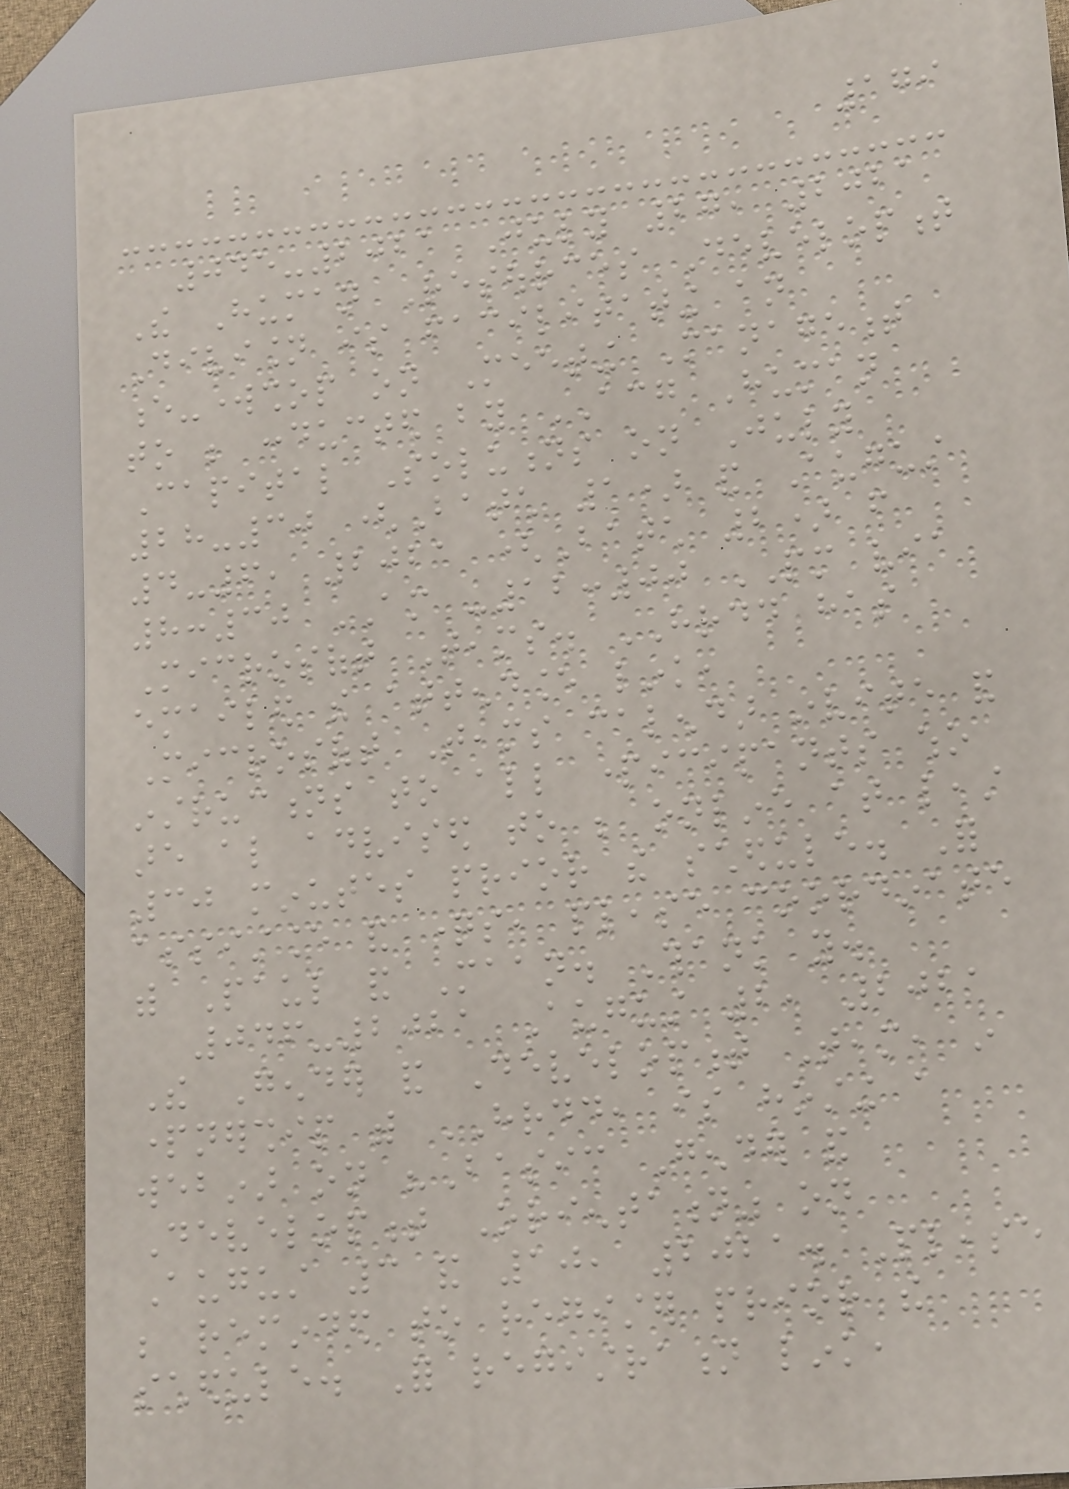179
045-2021 July 27, 2021
The Human Resources Development
Division is facilitating an
e-workshop on Meeting Management
to be conducted by ACG Human
Capital Solutions on July
28-30 (Batch 1) and August
4-6, 2021 (Batch 2) from
8:30 AM -12:00 PM via
Microsoft Teams. HRDD has
emailed the attendance link,
Microsoft Teams calendar invite and
instructions to all participants who
are also advised to be online at least
30 minutes prior the schedule. For
assistance and questions, please coordinate
with Paul and Maan. Thank you.
046-2021 August 2, 2021
The Gender and Development Team, in
partnership with HRDD, is hosting a
webinar on "Basic Gender and
Development Orientation" on
August 3 and 10, 2021. Please
be reminded to register prior the
schedule. For registration link,
